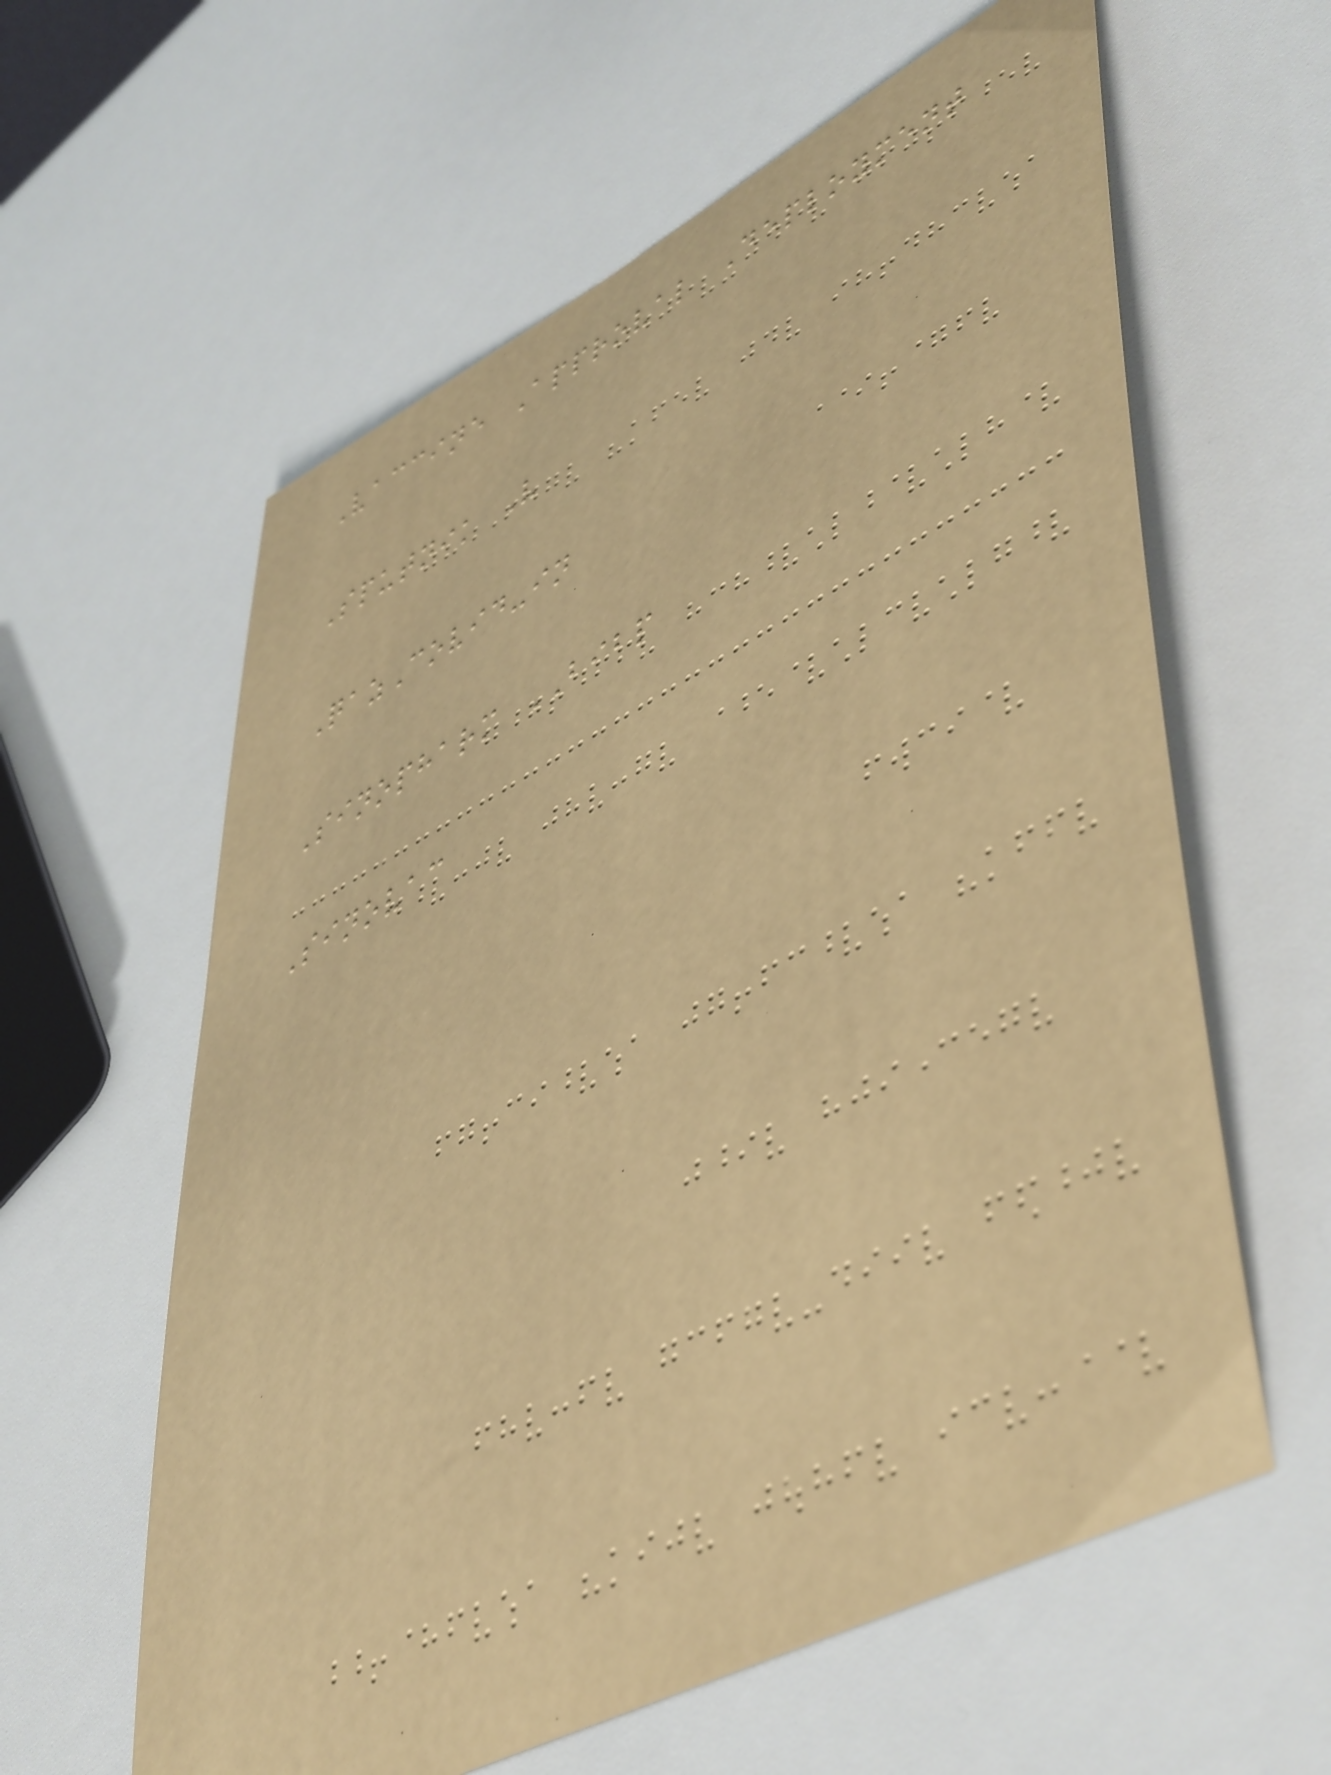Vaccine Approval Deployment
Sputnik V
QazCovid-in
Sinopharm BIBP
Sinovac
